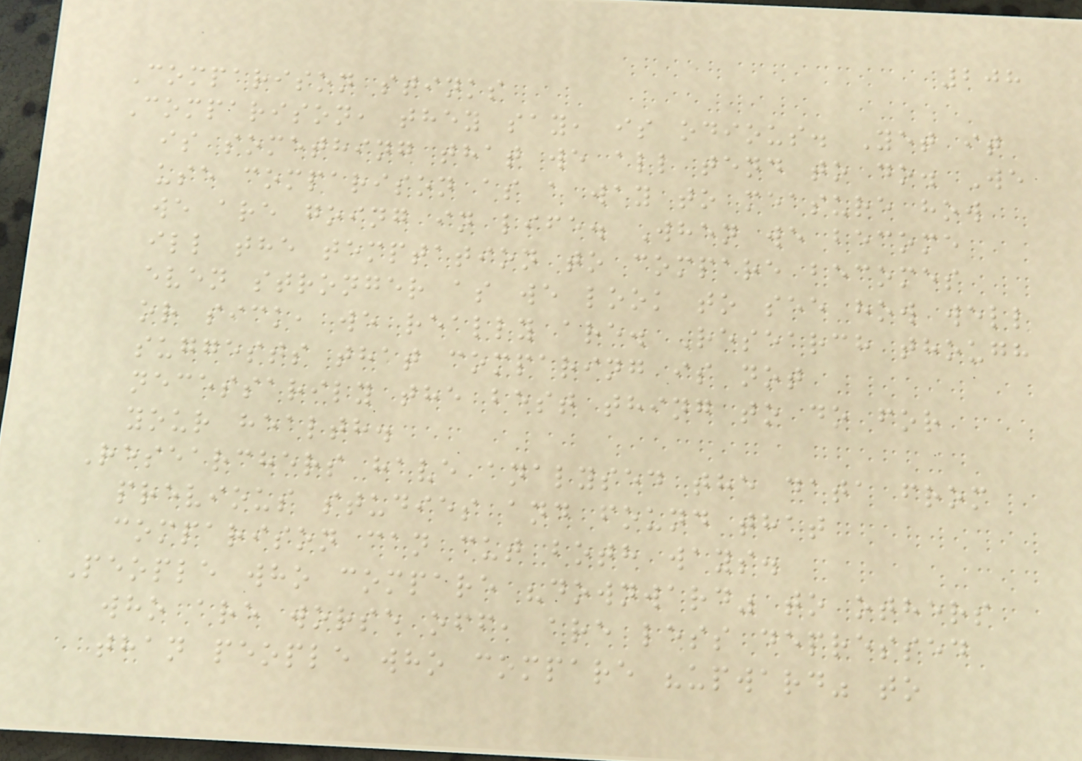208
Comparison stinks
Comparison, they say, is odious. Yet it
is something that we all tend to do. We
use comparison as a way to measure how
we are going in life. When we become
ill the temptation to compare becomes
even stronger as we look to see how well
or sick, we really are. Research though
suggests that comparing is not
necessarily the best thing to do for
your health.
Researchers have analysed the data from
previous studies and found that
comparison can cut both ways.
People who compare "downward" to others
who are worse off, are less depressed
than people who compare "upward" to
